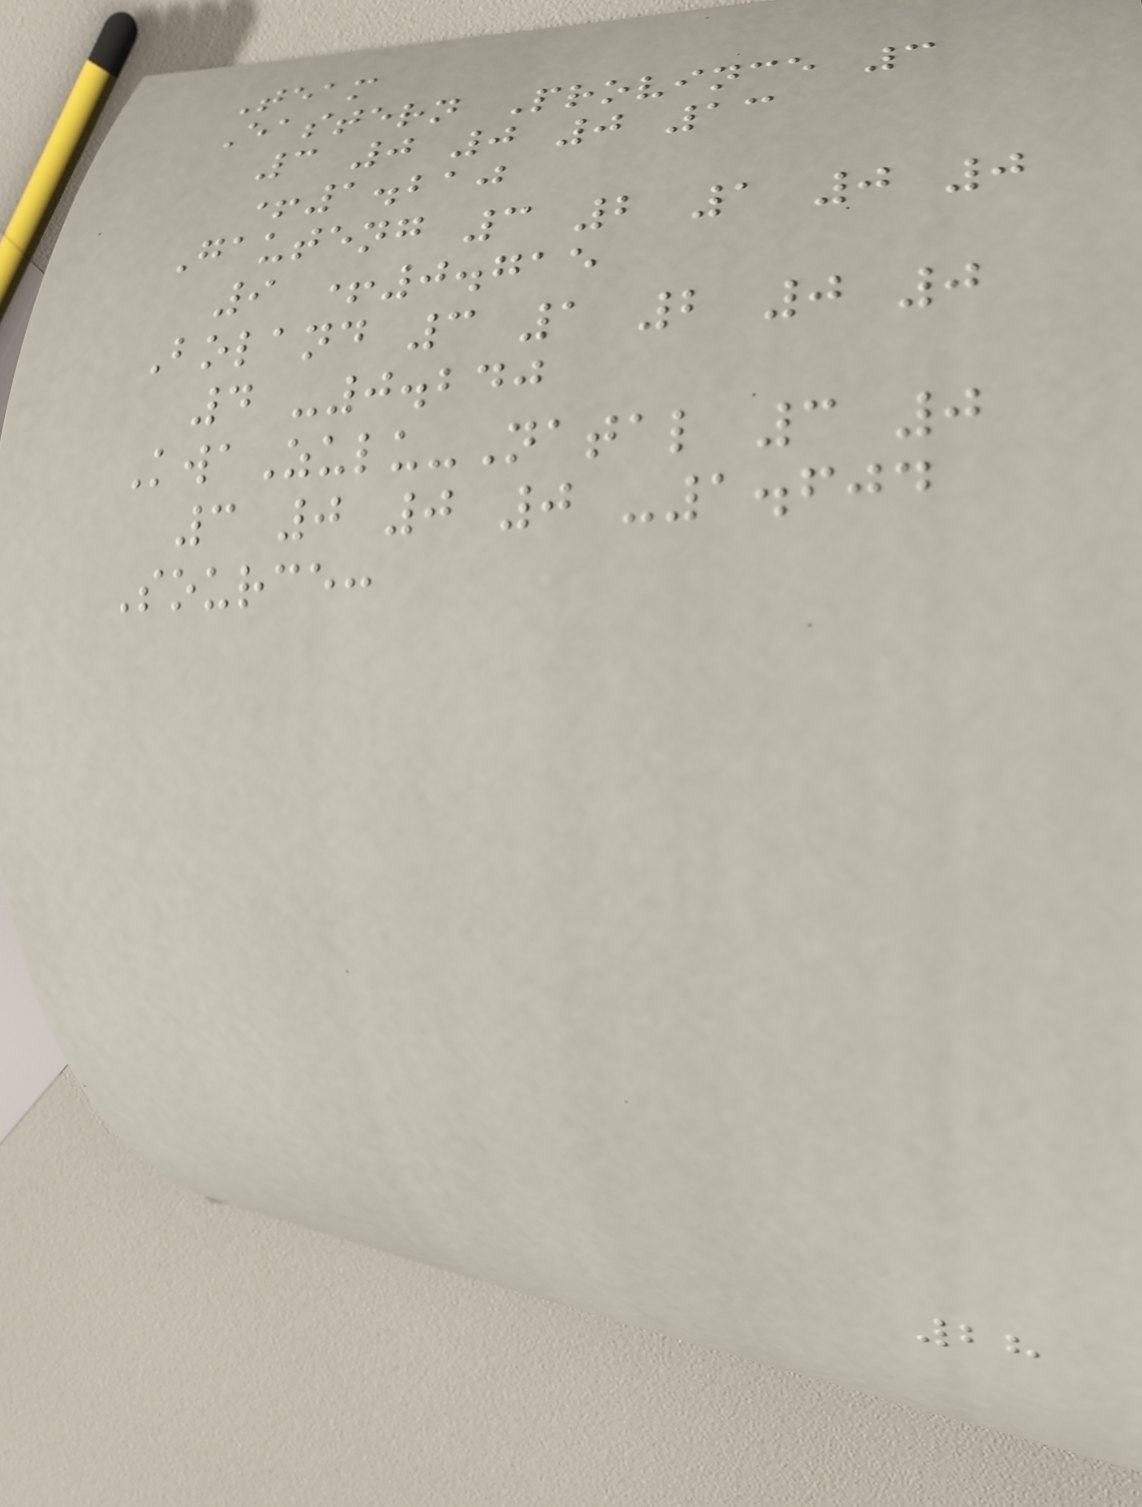Team
Eastern Province 3
3 0 0 0 13
+1.210
Gauteng 3 2 1 0 0
9 +0.715
Boland 3 1 2 0 0
4 -0.240
KwaZulu-Natal 3 0
3 0 0 0 -1.604
Source:
28
